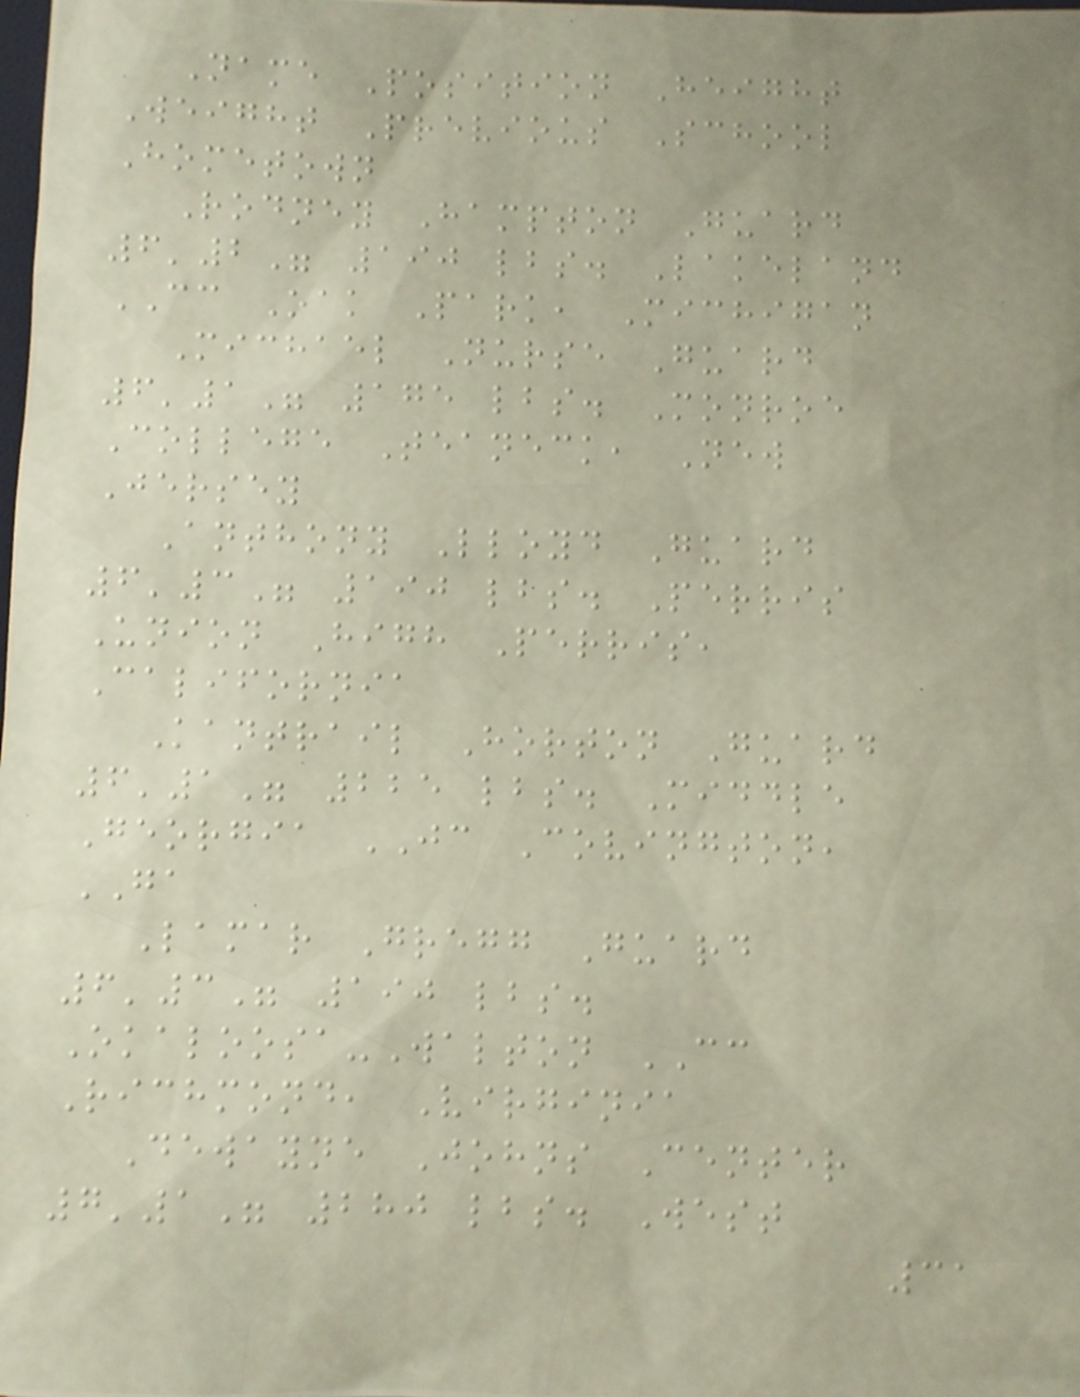Name Position Height
Weight Previous School
Hometown
Rodney Hampton Guard
6'2" 190 lbs. Lakeland
CC Oak Park, Michigan
Michael Nurse Guard
6'1" 175 lbs. Monroe
College Teaneck, New
Jersey
Anthony Lloyd Guard
6'3" 190 lbs. Perris
Union High Perris,
California
Kantrail Horton Guard
6'1" 225 lbs. Middle
Georgia JC Covington,
GA
Lamar Gregg Guard
6'3" 190 lbs.
Okaloosa-Walton CC
Richmond, Virginia
Dewayne Johns Center
7'1" 280 lbs. West
31
